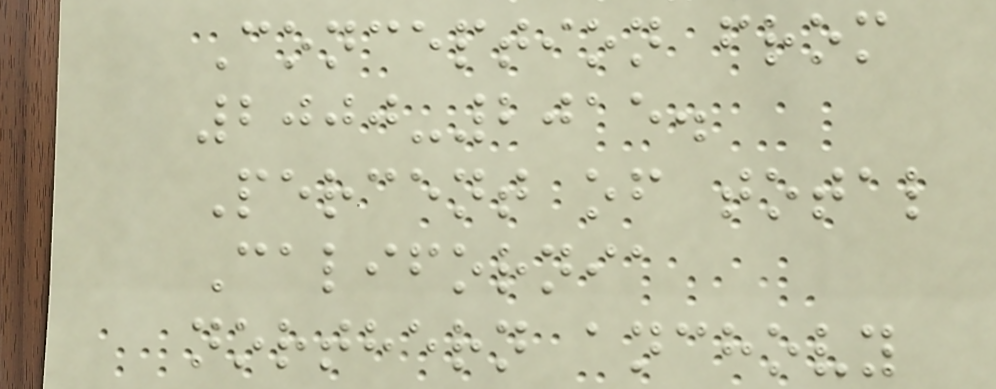Conception from
2000-2015.
Percent of total
California
northern anchovy
